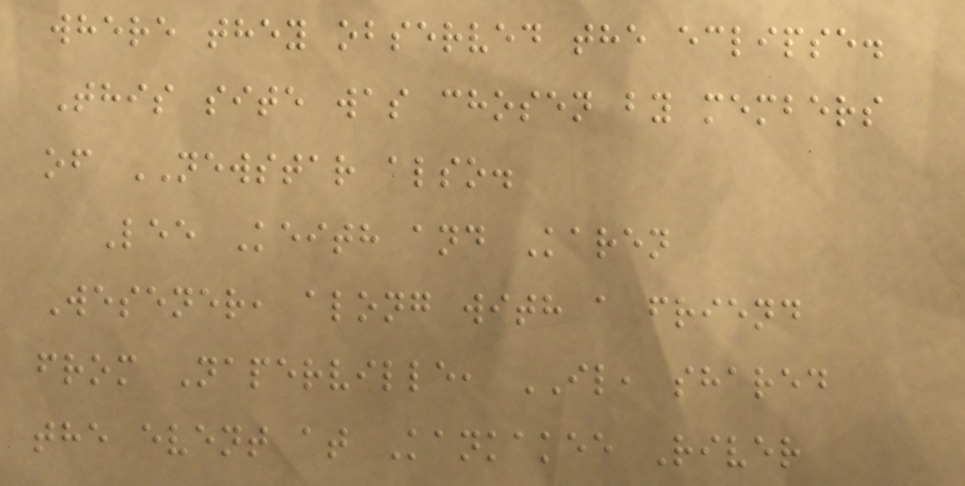where they observed the eclipse.
This site was chosen by members
of NEWSTAR also.
Lee Keith and Karen
Wesener, along with a friend
from Naperville, IL, shared
the event at Kankakee River
